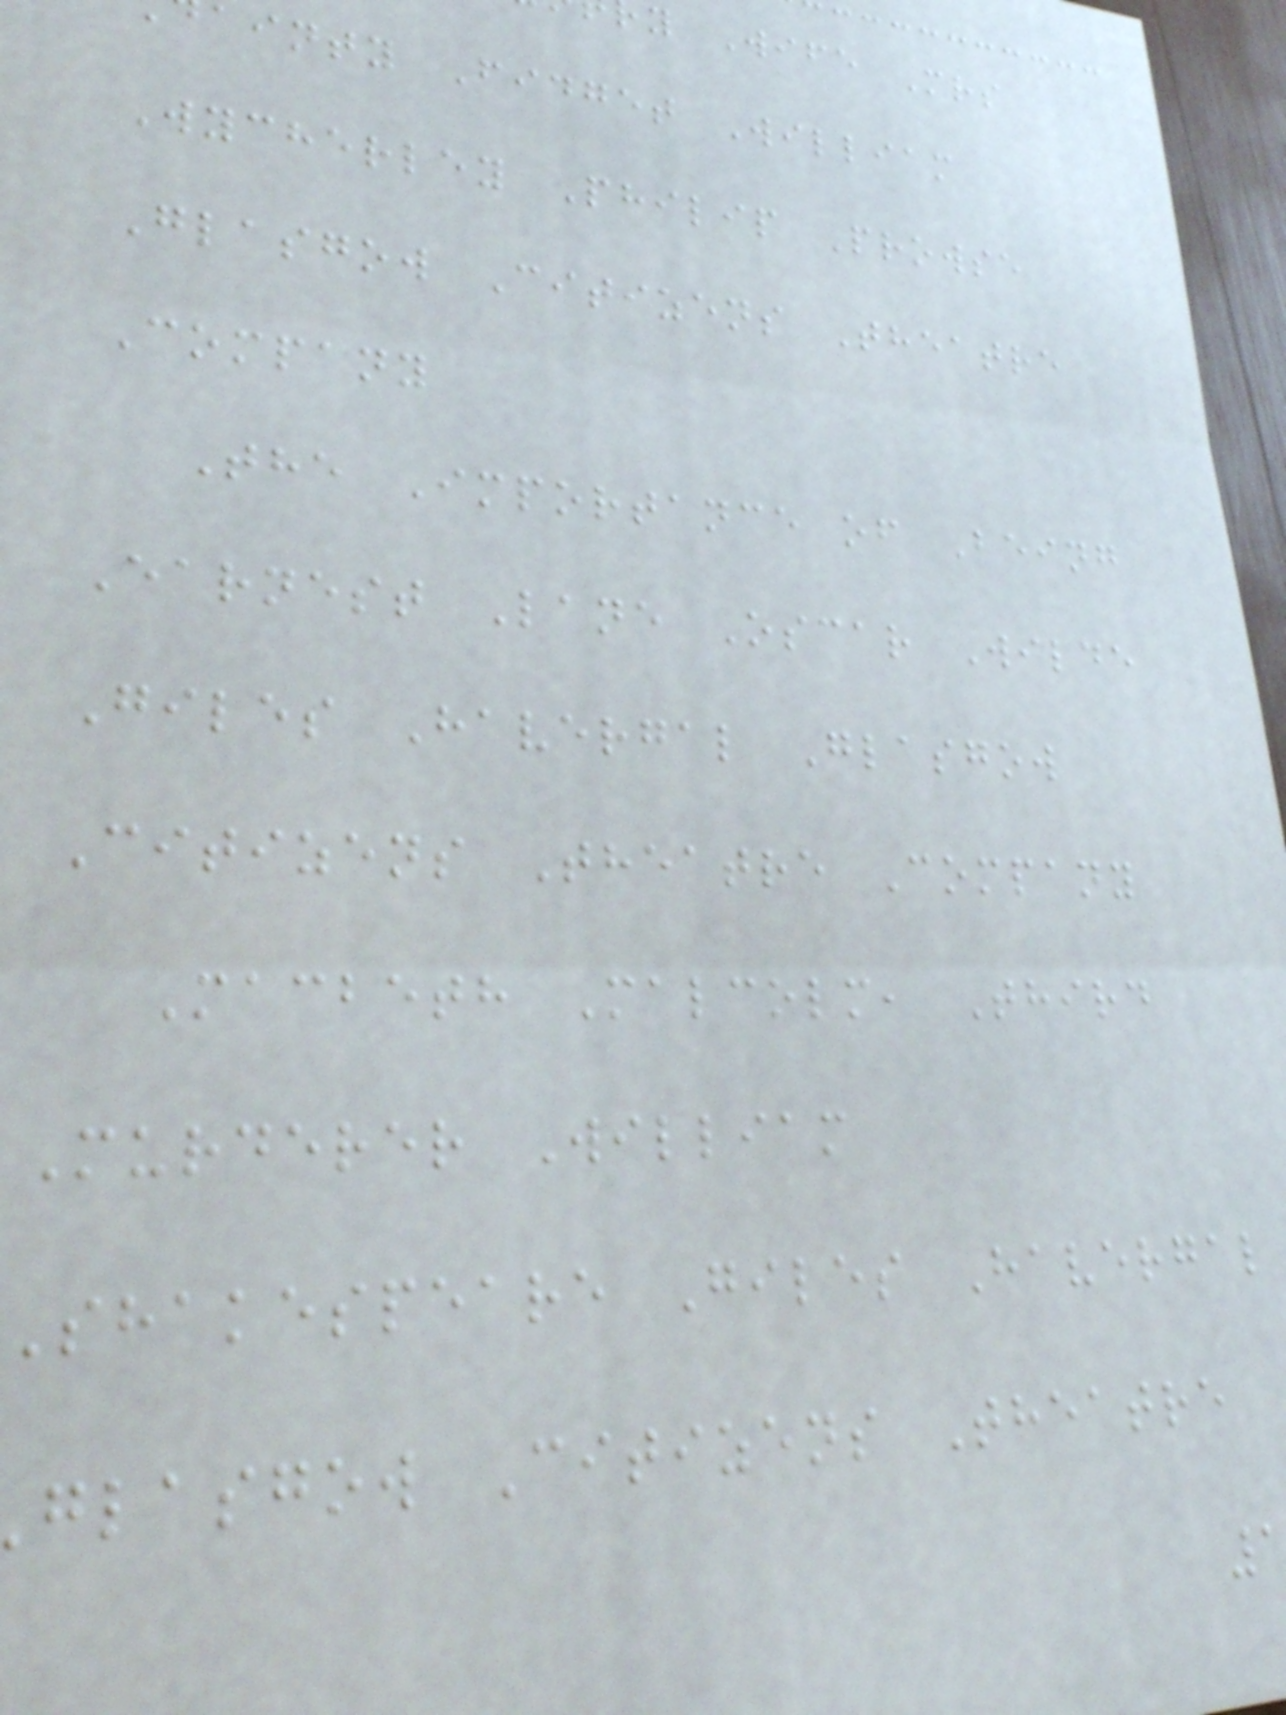y Wife Mrs
ainty Fidget William
Wycherley Philip Prowse
Glasgow Citizens Theatre
Company
The Importance of Being
Earnest Lane Oscar Wilde
Giles Havergal Glasgow
Citizens Theatre Company
Macbeth Malcolm, Third
Murderer William
Shakespeare Giles Havergal
glasgow Citizens Theatre
